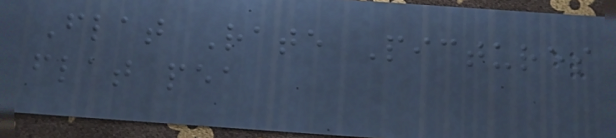Flat Rate Pictures
flat pea
